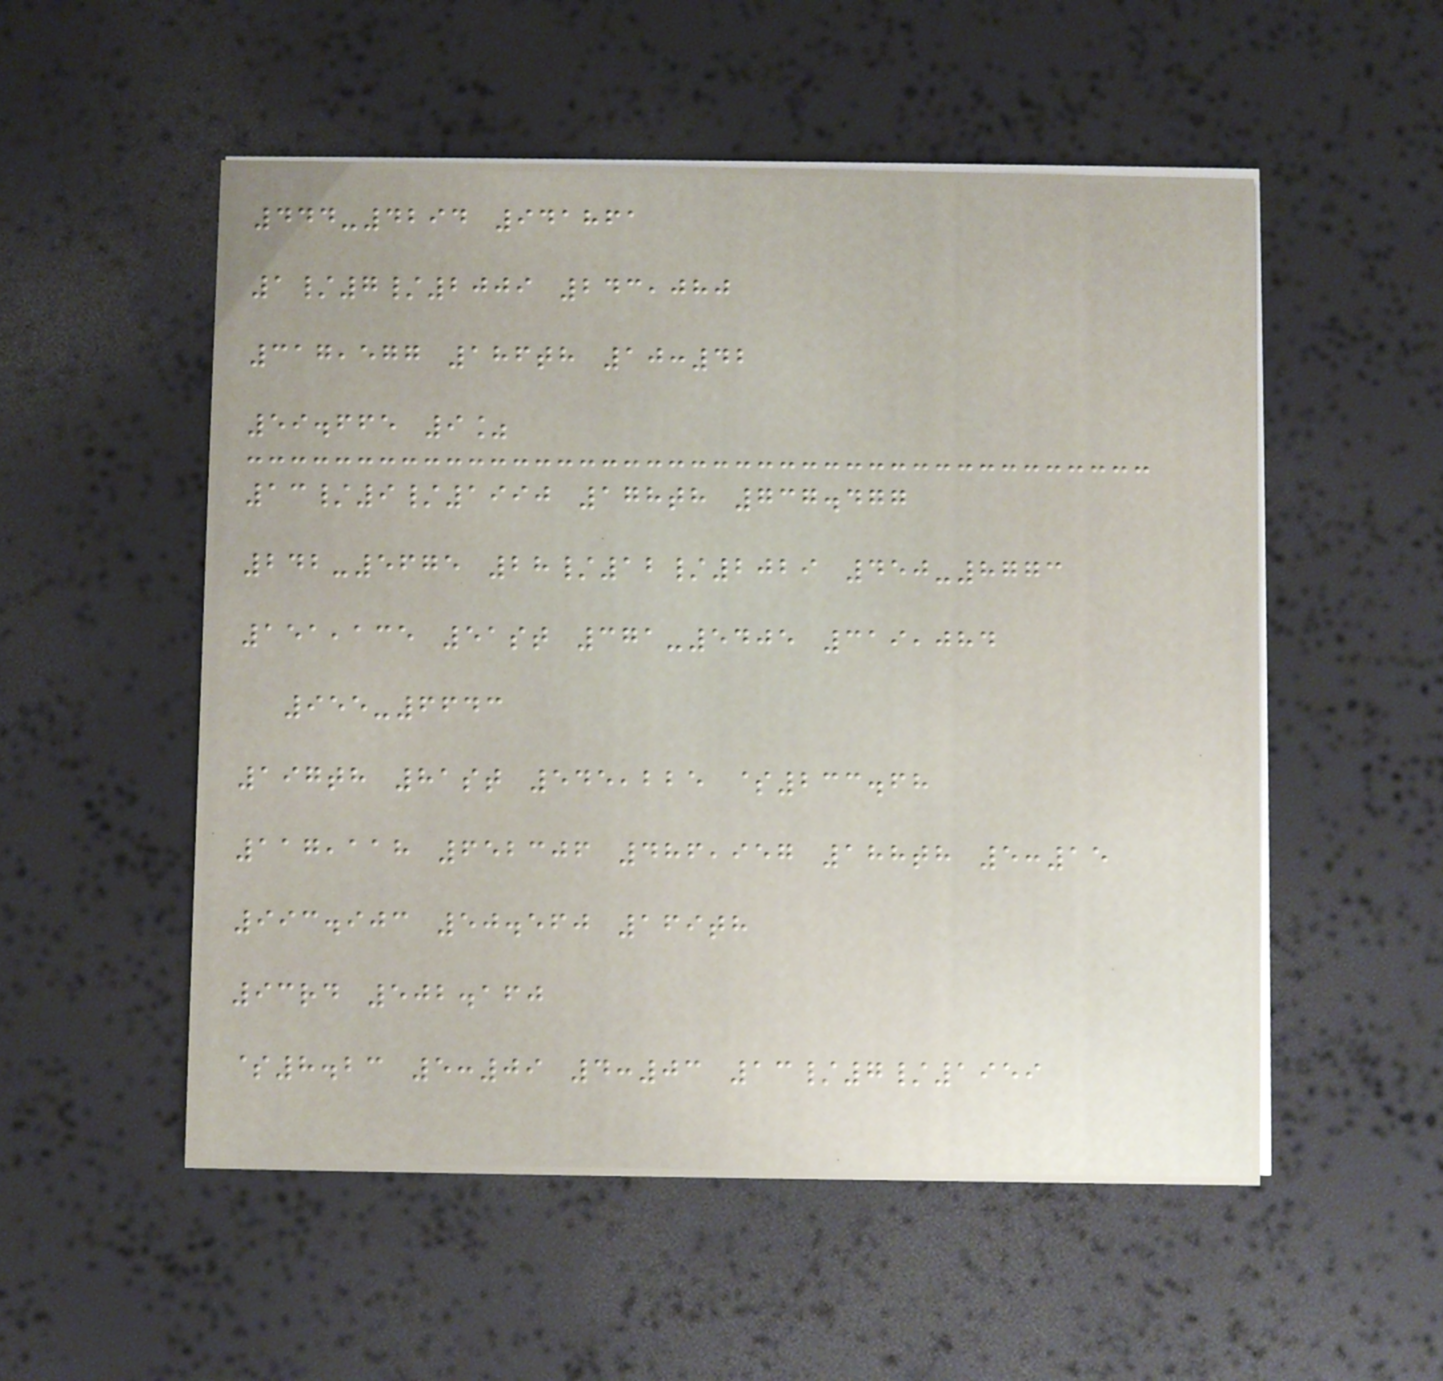444-4294 941861
1/7/2009 243,080
317,577 186th 10:42
59.665 9%
13/9/1990 178th 737.477
242-5675 28/12/2029 450-8773
151,135 51st 371-5405 319,084
955-6643
197th 81st 545,225 $233.68
117,118 652306 486,957 188th 5:15
993.903 50.560 169th
93rd 502.160
$8.23 5:09 4:03 13/7/1959
